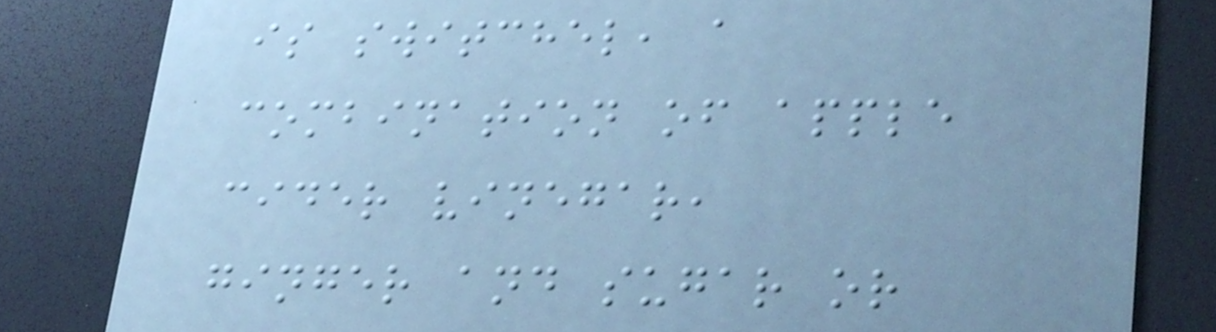is switchel, a
combination of apple
cider vinegar,
ginger and sugar or
